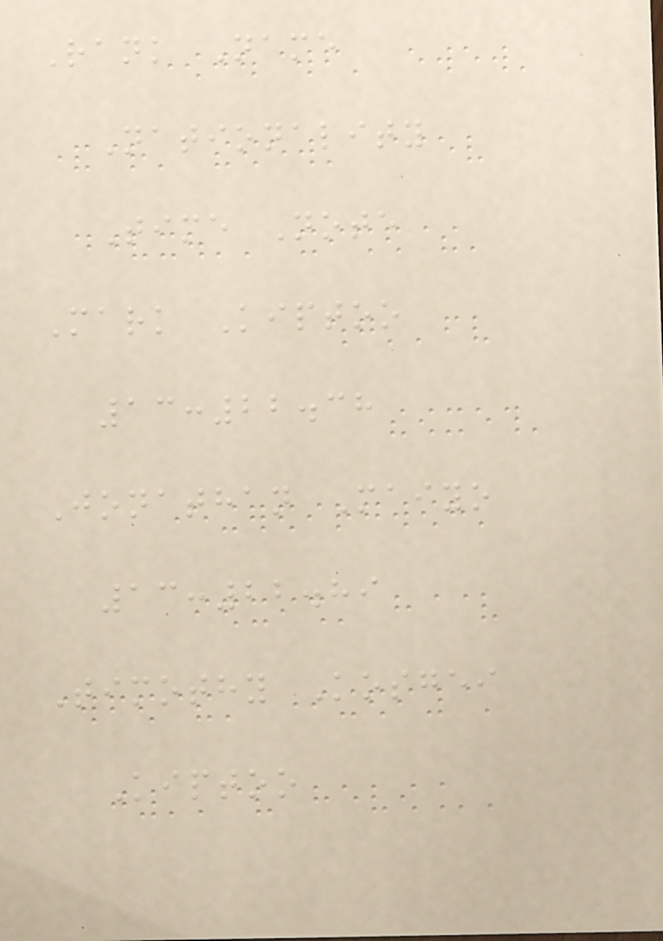Rank Name
Nationality
Time Note
Mark Kiptoo
13:22.38
Jonathan Maiyo
13:22.89
Timothy Kosgei
Kiptoo
